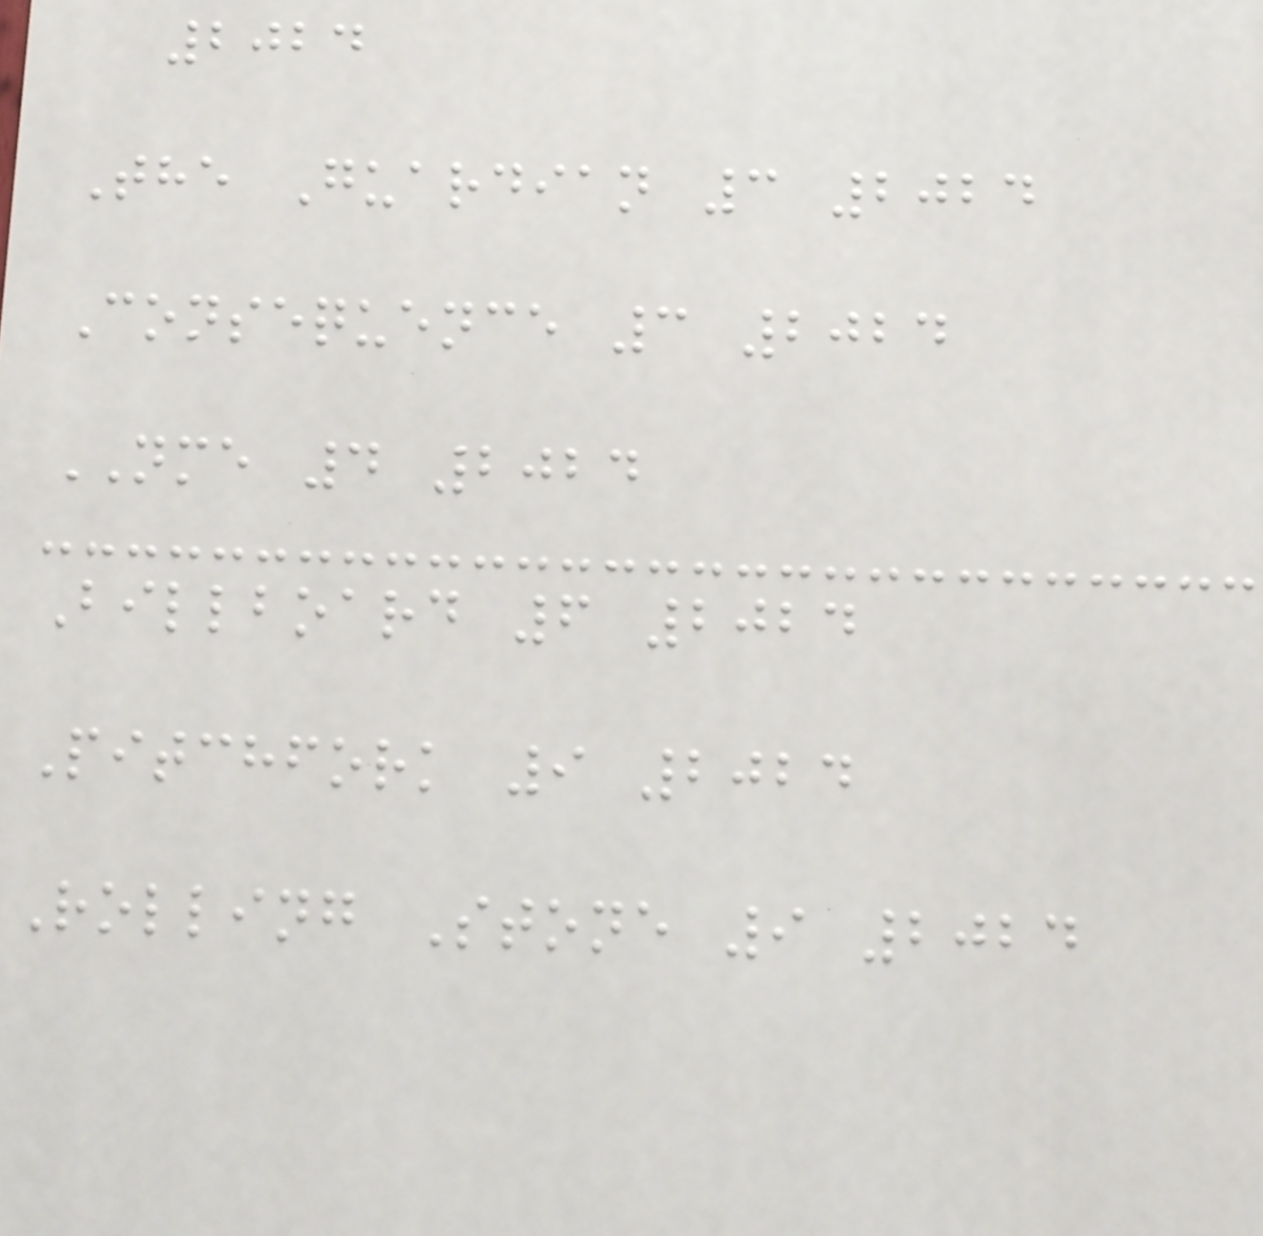2024
The Guardian 3 2024
Consequence 3 2024
NME 4 2024
Billboard 6 2024
Pitchfork 9 2024
Rolling Stone 9 2024
